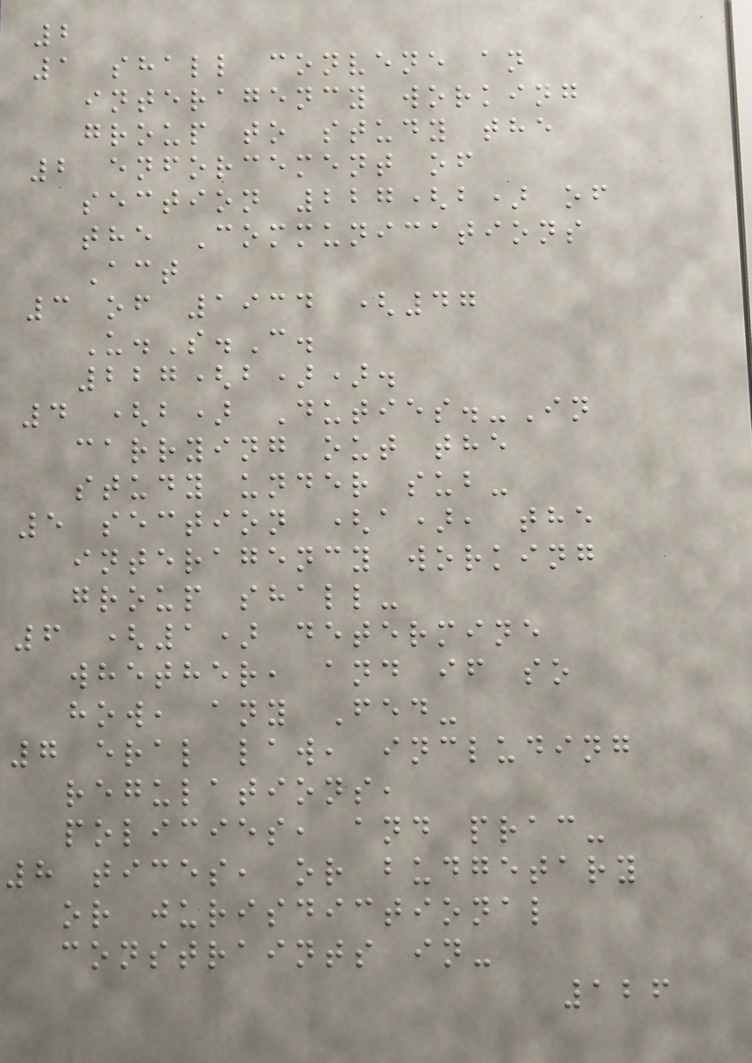2
1 shall convene an
interagency working
group to study the
2 enforcement of
section 227(b) of
the Communications
Act
3 of 1934 (47
U.S.C.
227(b)).
4 (b) Duties.-In
carrying out the
study under sub-
5 section (a), the
interagency working
group shall-
6 (1) determine
whether, and if so
how, any Fed-
7 eral law, including
regulations,
policies, and prac-
8 tices, or budgetary
or jurisdictional
constraints in-
126
